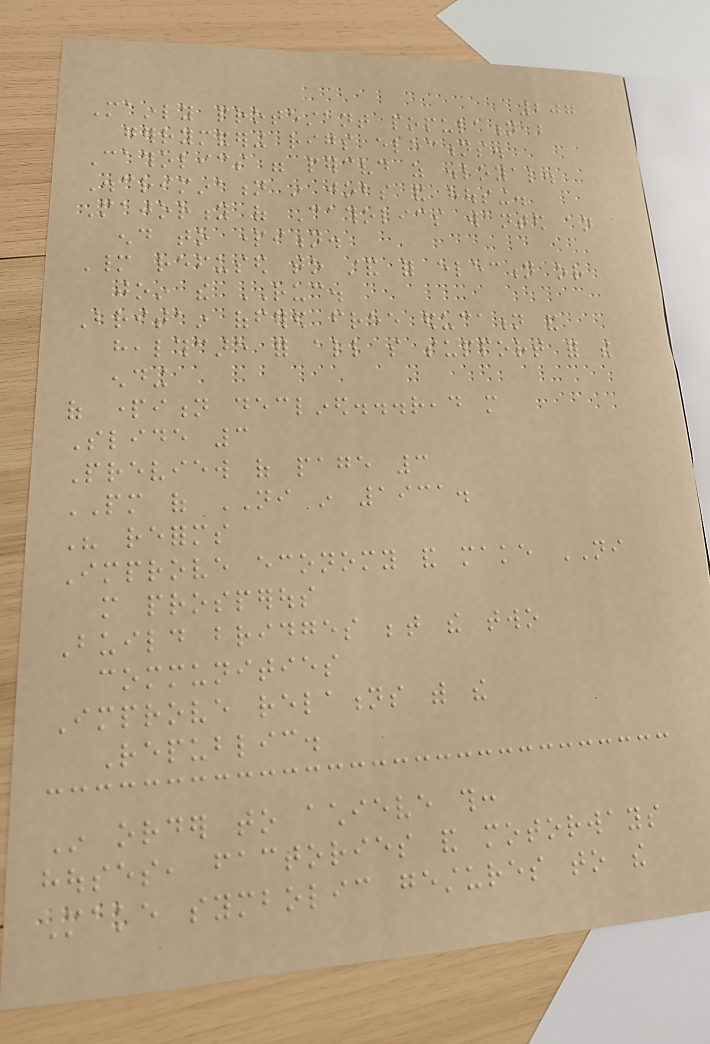207
Mainly protestant population but
gerrymandering rigs elections.
Catholics were perceived as disloyal.
Discrimination in jobs and housing.
Majority of Catholics wanted an
end to partition.
Many refused to stand for election or
join the RUC.
Britain offered free education and
healthcare for all so support for the
ending
of partition declined...read more
Slide 3
Preview of page 3
PM of NI in 1931.
His reforms
Improve economy and make NI
more prosperous
Build bridges between the two
communities
Improve relations with the
Republic.
In order to achieve this:
houses, factories and motorways
Make symbolic gestures to the
